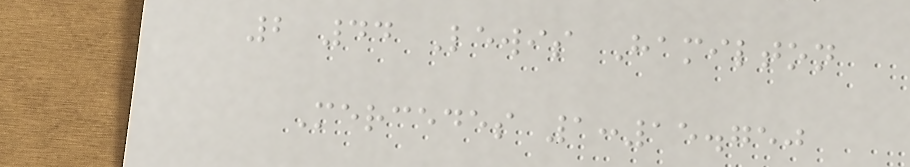2 44 Lewis Hamilton
Mercedes 1:15.750
